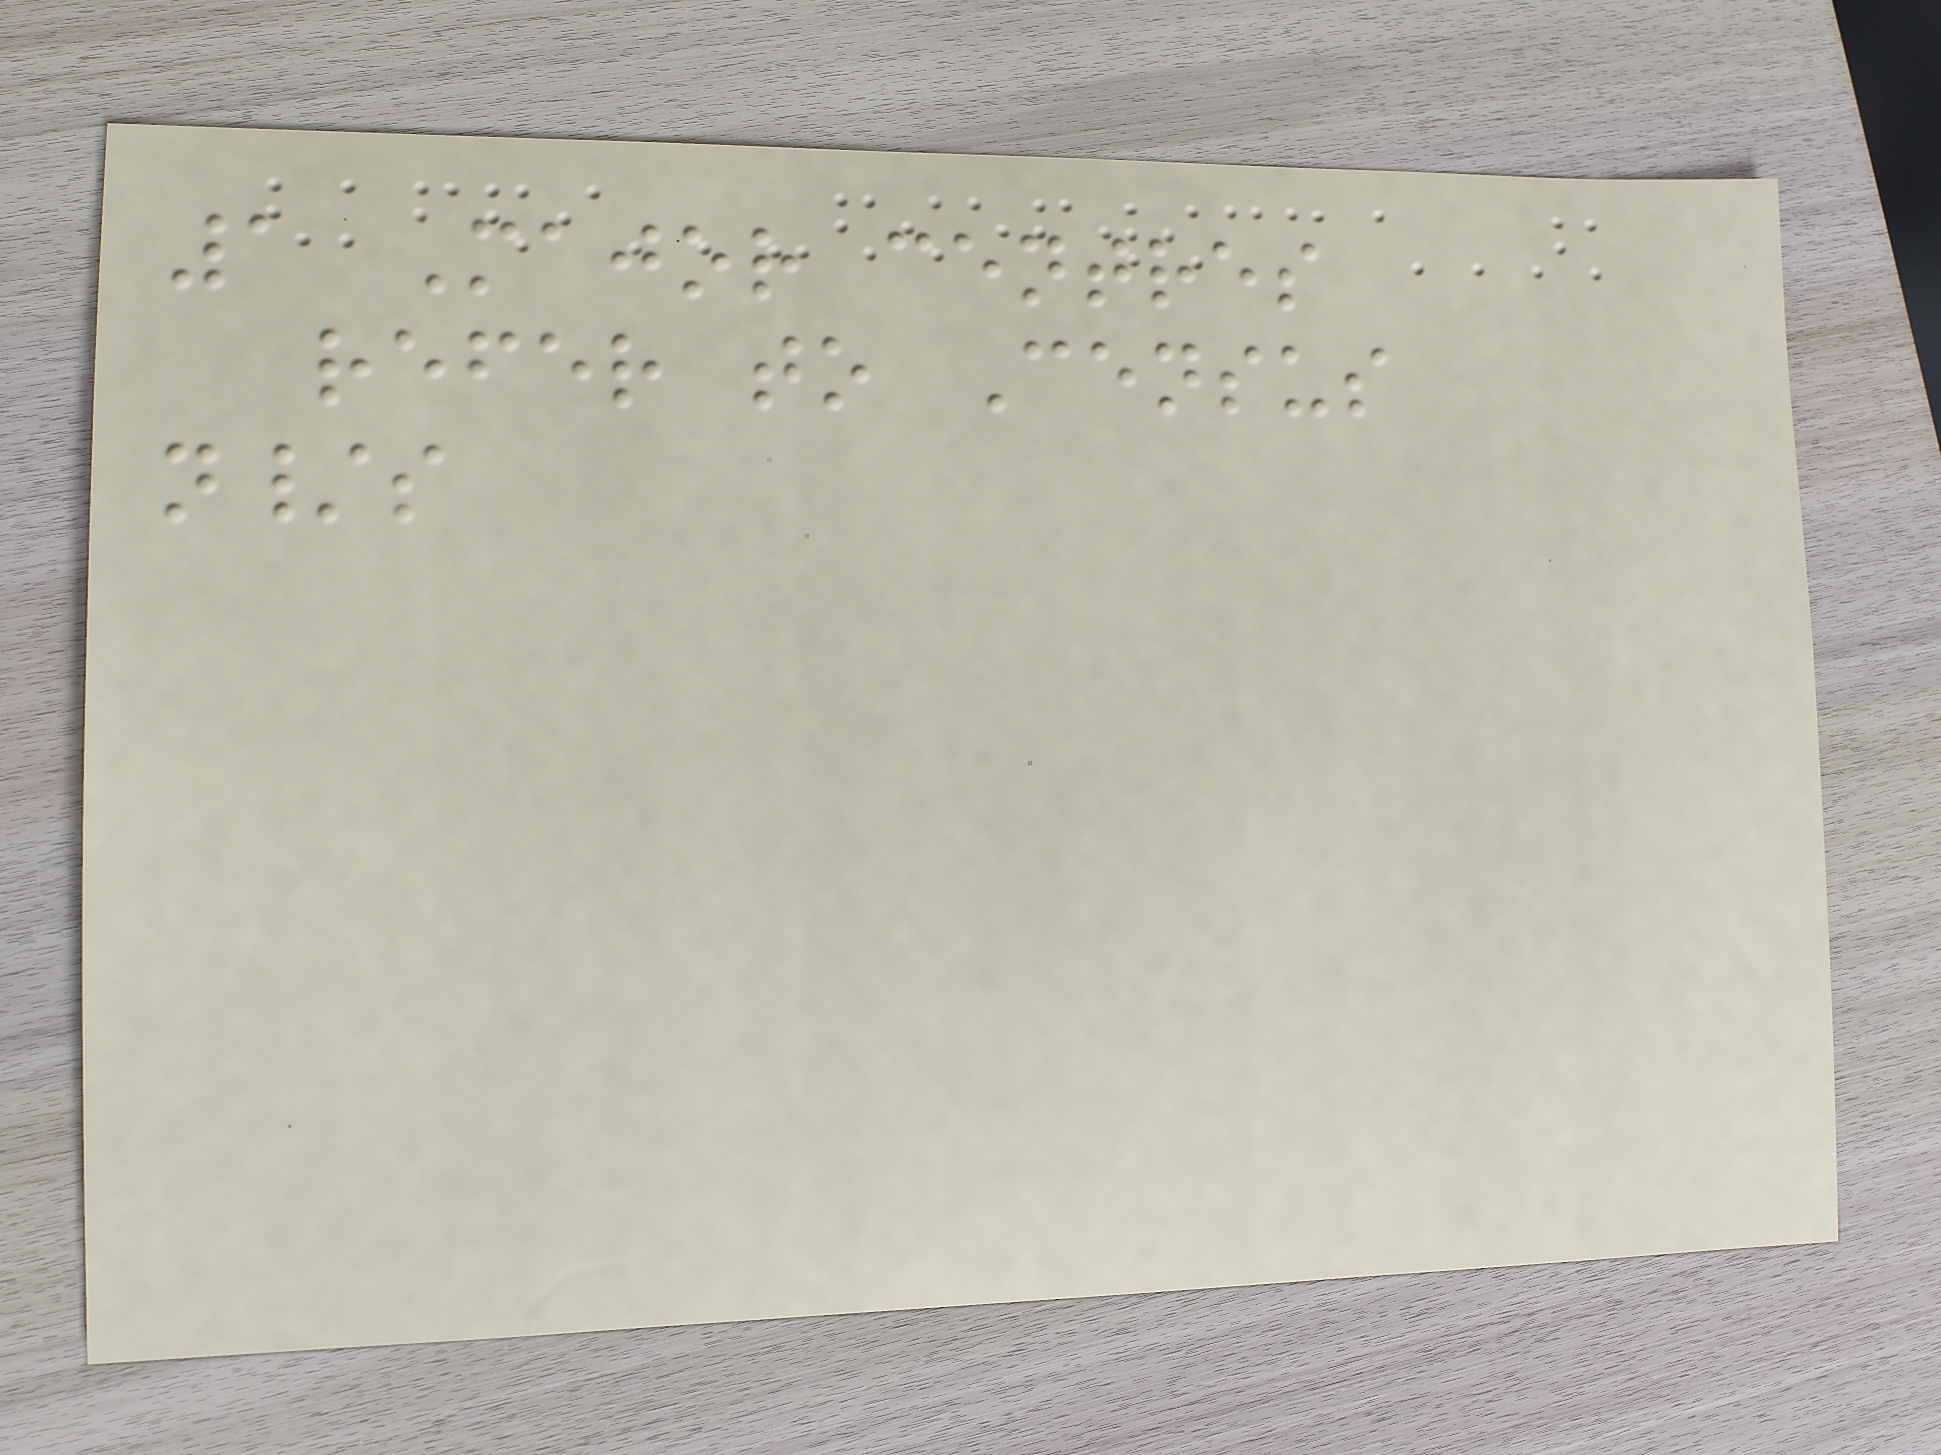1 Major centres
refer to Census
n/s
